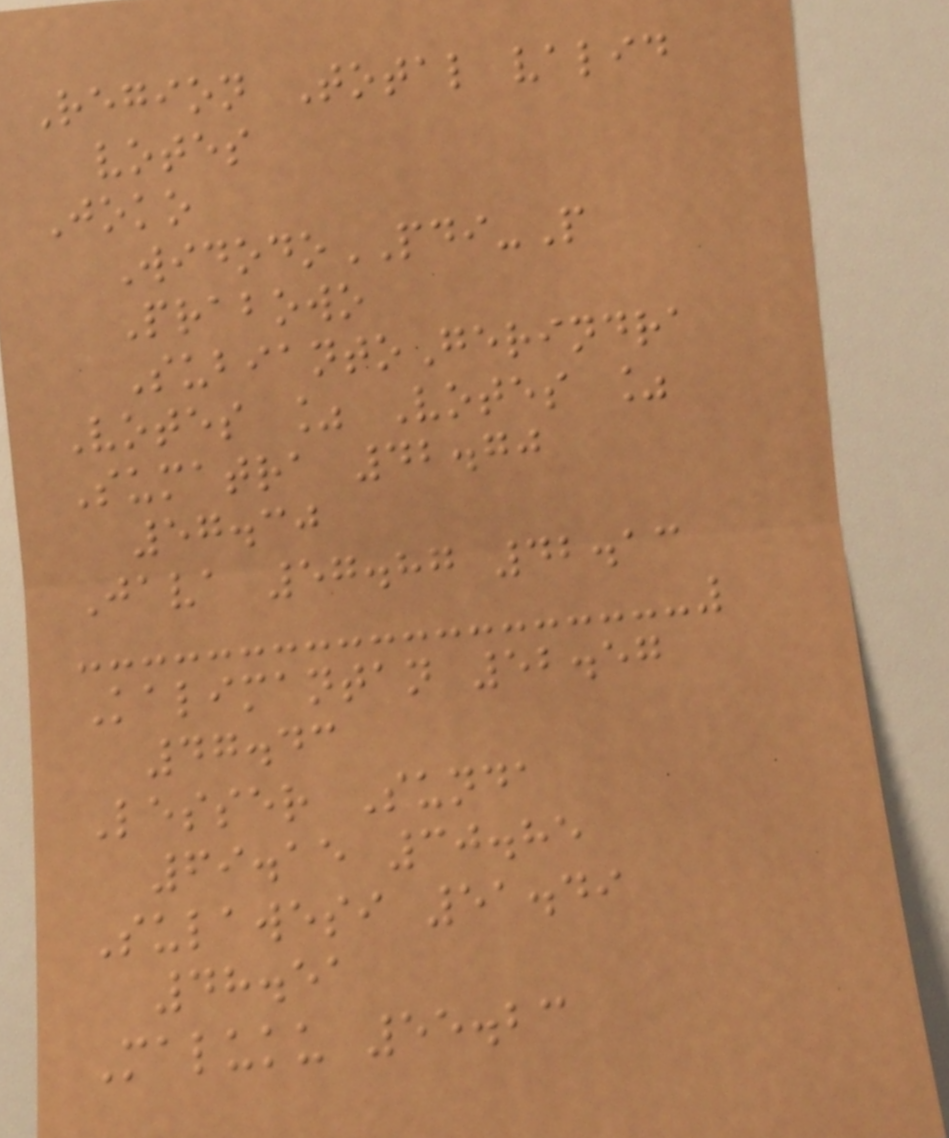Region Total valid
votes
Joko
WidodoPDI-P
Prabowo
SubiantoGerindra
Votes % Votes %
Sumatra 42.70
57.30
Java 57.87 42.13
Kalimantan 52.57
47.43
Lesser Sunda
69.15 30.85
Sulawesi 51.49
48.51
Maluku 55.23
